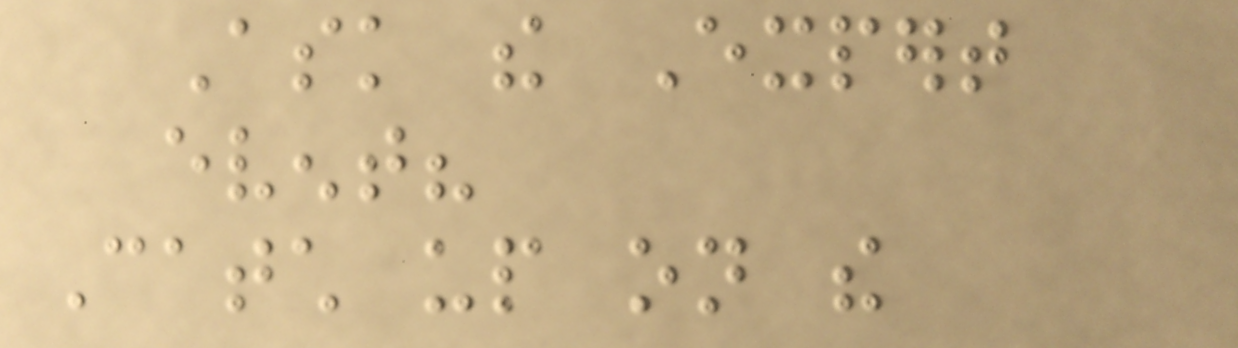Ask the Expert
event?
Catch up on the
